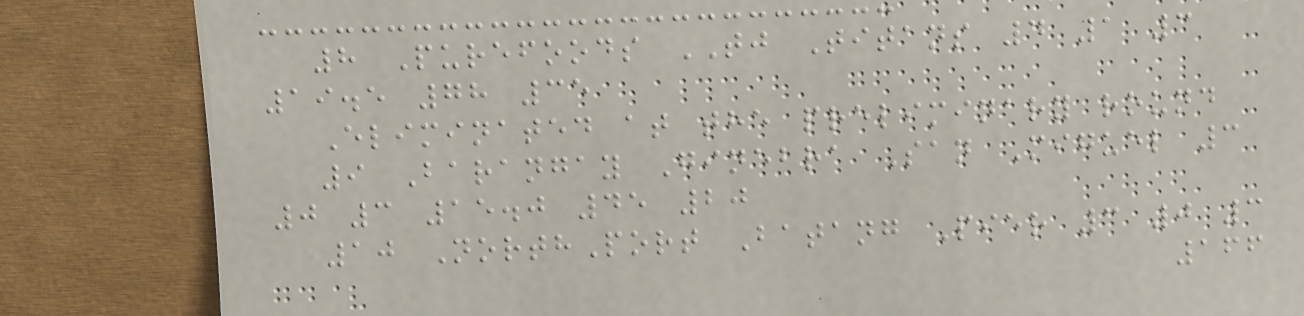8 Purefoods TJ Titans 4 1 3
19.5 78 35
Eliminated at the preliminary round
9 Barangay Ginebra San Miguel 3
0 3 15.0 45 20
10 NorthPort Batang Pier 3 0 3
166
